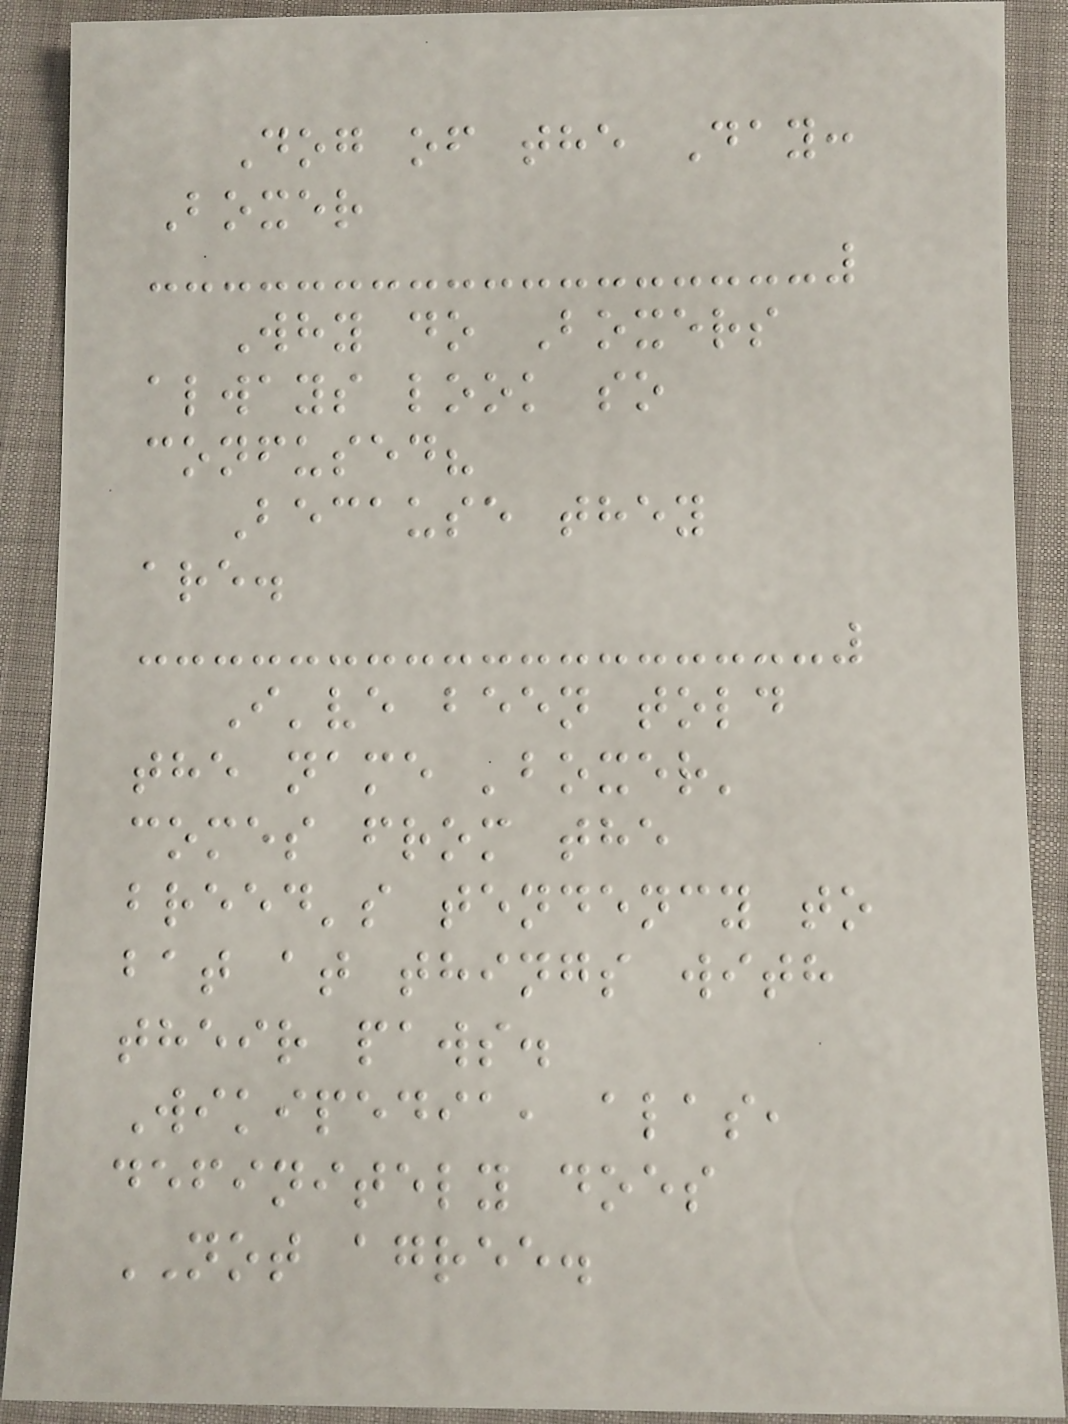Dog of the Day:
Boxer
Why do Boxers
always look so
confused?
Because they
are.
I've been told
the name 'boxer'
comes from the
breed's tendency to
bat at things with
their paws.
Wikipedia, alas,
definitely does
NOT agree.
